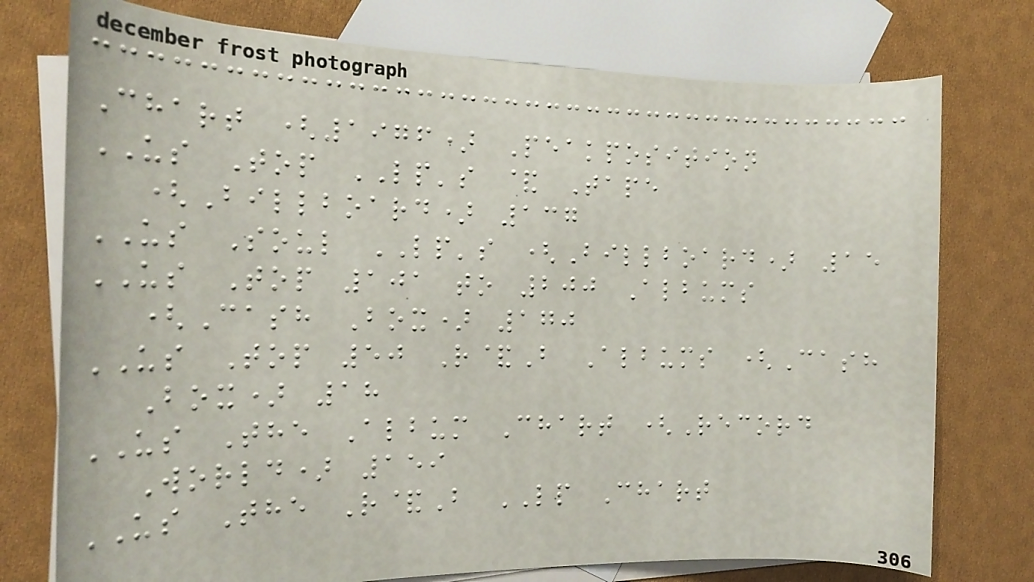Chart (1976) Peakposition
US Top LP's & Tape
(Billboard) 137
US Soul LP's (Billboard) 15
US Top 101 to 200 Albums
(Cash Box) 170
US Top 50 R&B Albums (Cash
Box) 18
US The Album Chart (Record
World) 159
US The R&B LP Chart
